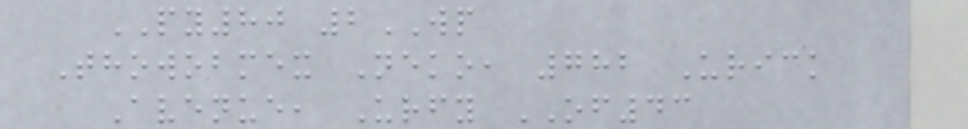PY80 2WP
Thowobmex Neko, 782 Urick
Avenue, Urfy OF43
